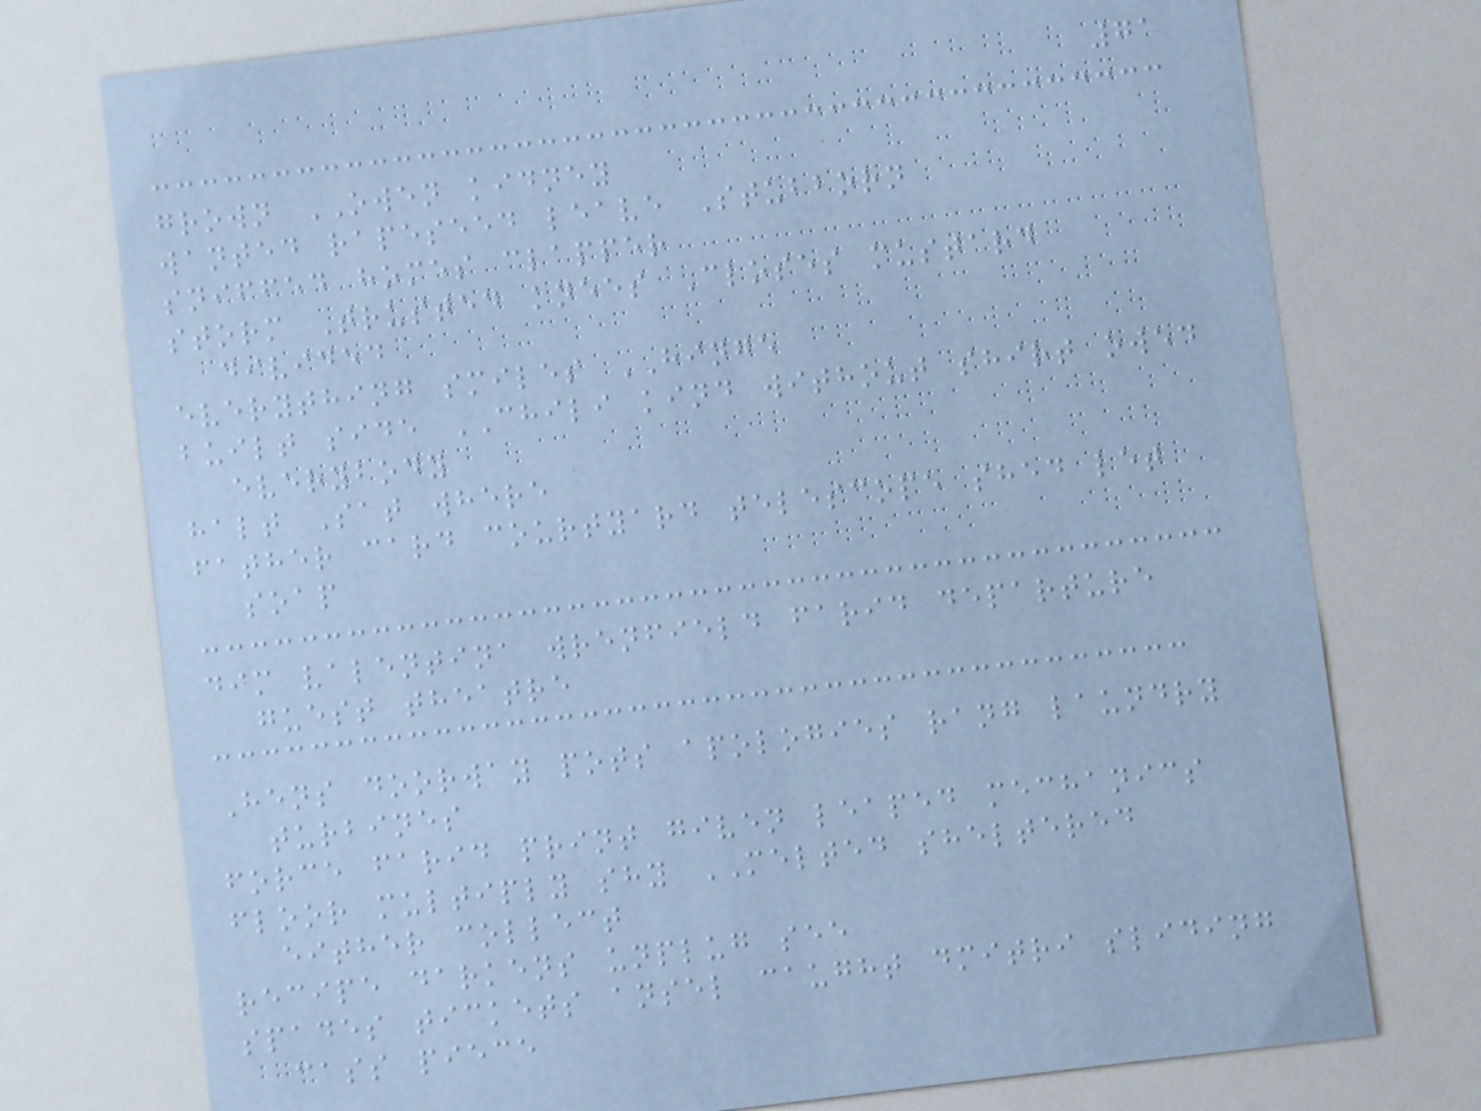71
grown OWEN kidney
wanted rapeseed leave Stubborn
sniffed homes clapper
storm Trusted knees Closes mustard
divided
everything smiles HINGE
built side CHILI kind without shirt owed
everybody
halt Sat where
father card courtyard telescope shed let
soap
dim valentina wrenfield farid departure
guest theatre
Hens doorway pots apologies rang laundry
turbines
force farid print given leaped mechanics
floor multiply shy MELTED sheltered
either collect
recipe darkens unplug see
spades tickets ansel caught dmitri sliding
cass piece
